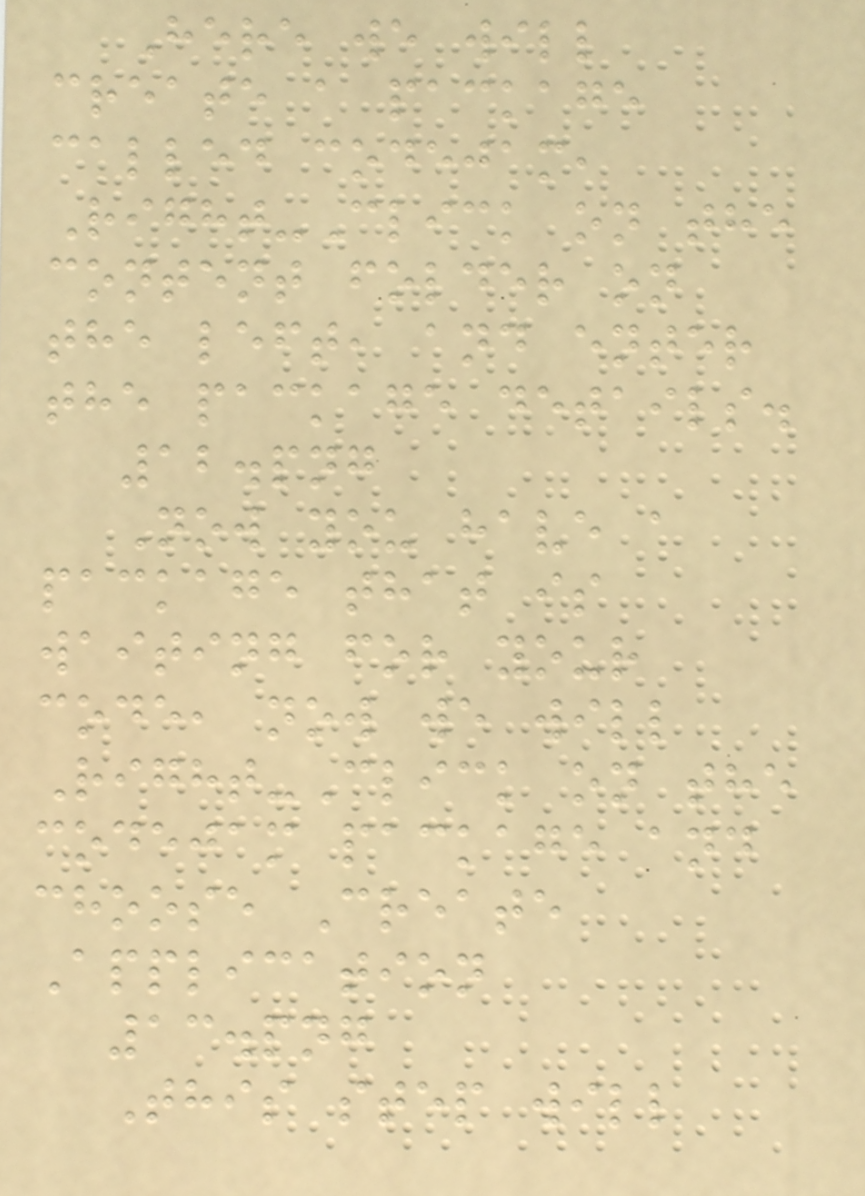Here we will
create a package
called codejam,
Right-Click on the
content folder on
the left, and enter
the package details.
12.png
Now you have a
package that is
waiting for your
code, now we will
Right-Click on the
codejam package and
choose Create
Application
13.png
This step will
